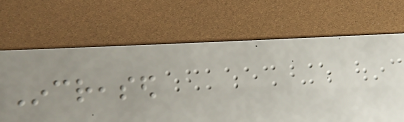Increased
